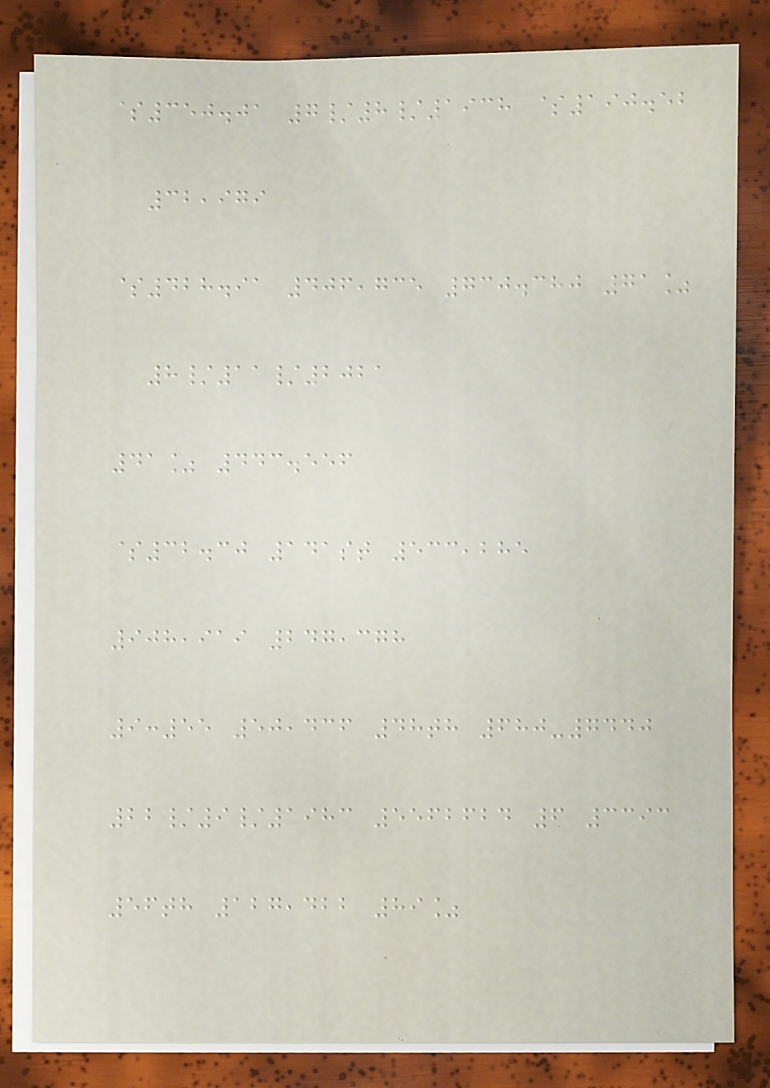$350.01 7/8/1938 $190.52
32,979
$428.91 406,735 730.380 71%
8/11/2021
41% 443.556
$32.30 141st 533,285
908,919 247,378
9:55 50,436 48th 680-7440
22/9/1983 5562624 6 3393
56th 127,422 89%
